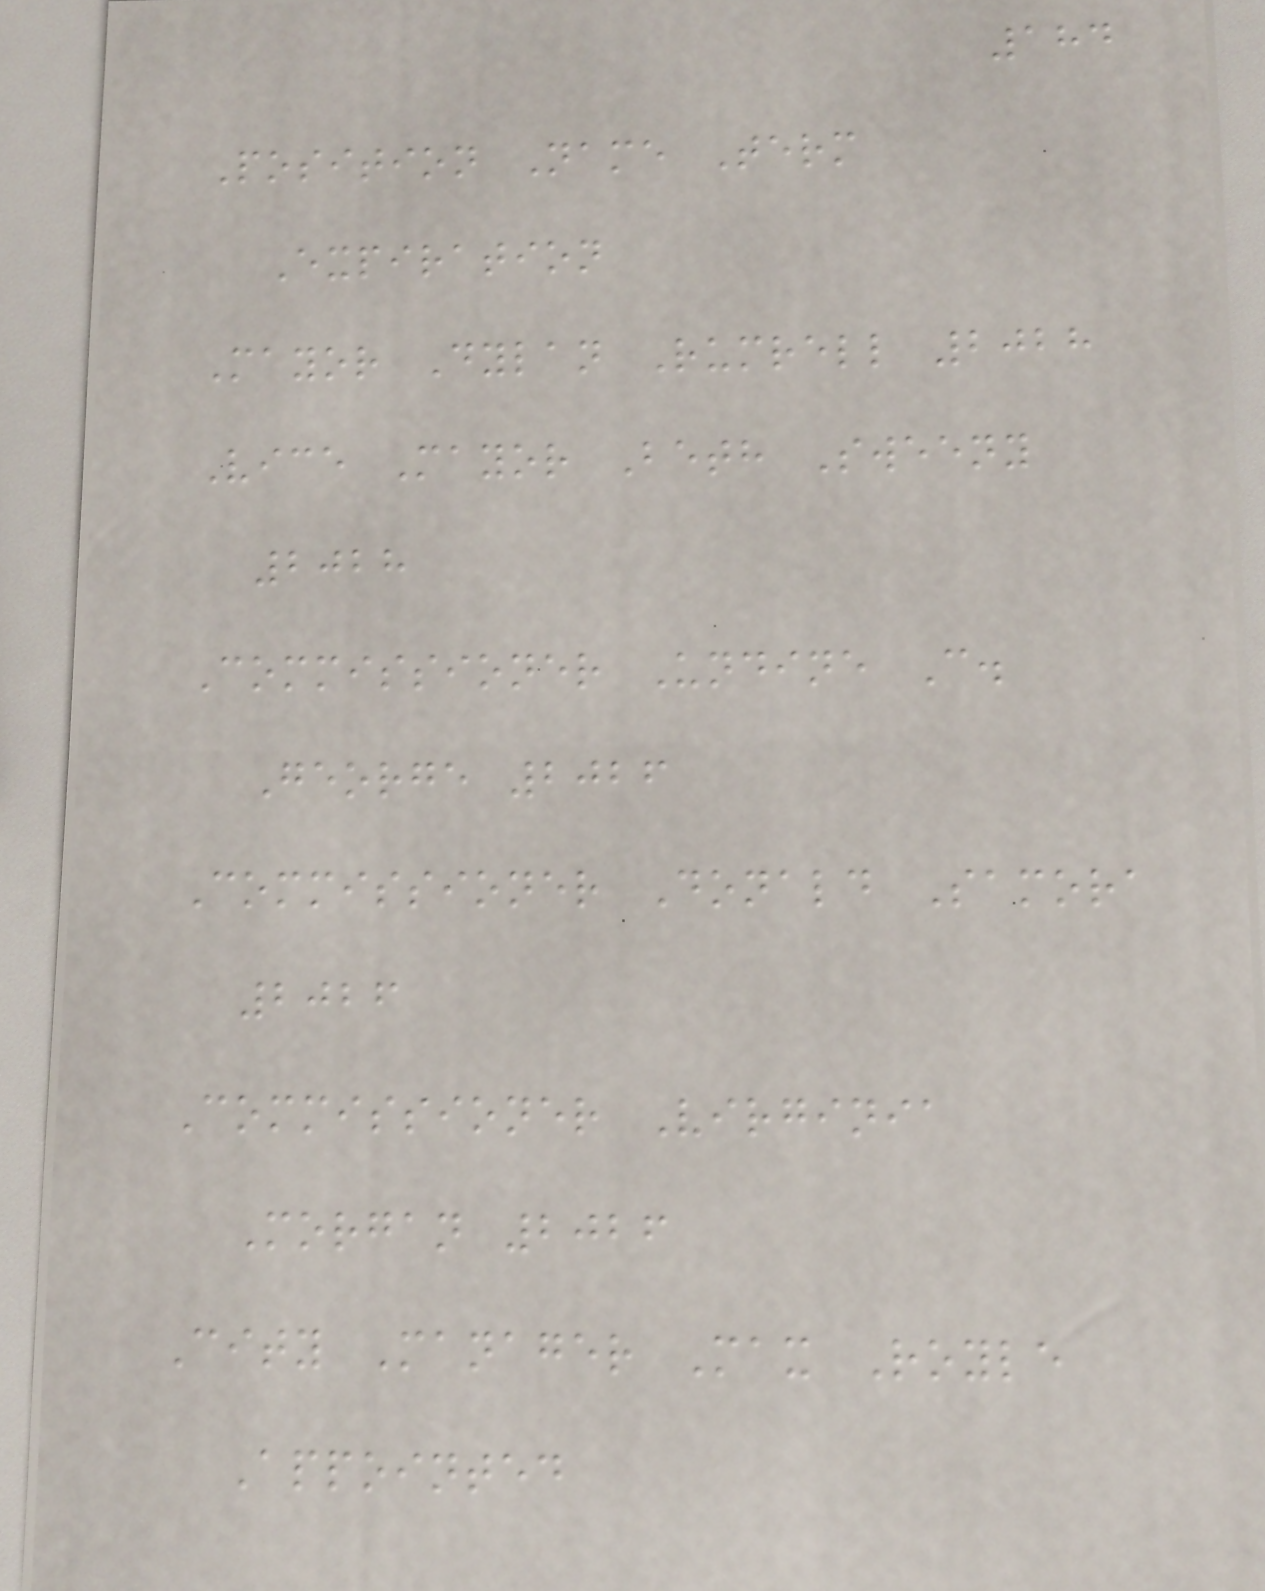184
Position Name Term
Expiration
Mayor Dylan Rumrell 2028
Vice Mayor Beth Sweeny
2028
Commissioner Undine C.
George 2026
Commissioner Donald Samora
2026
Commissioner Virginia
Morgan 2026
City Manager Max Royle
Appointed
